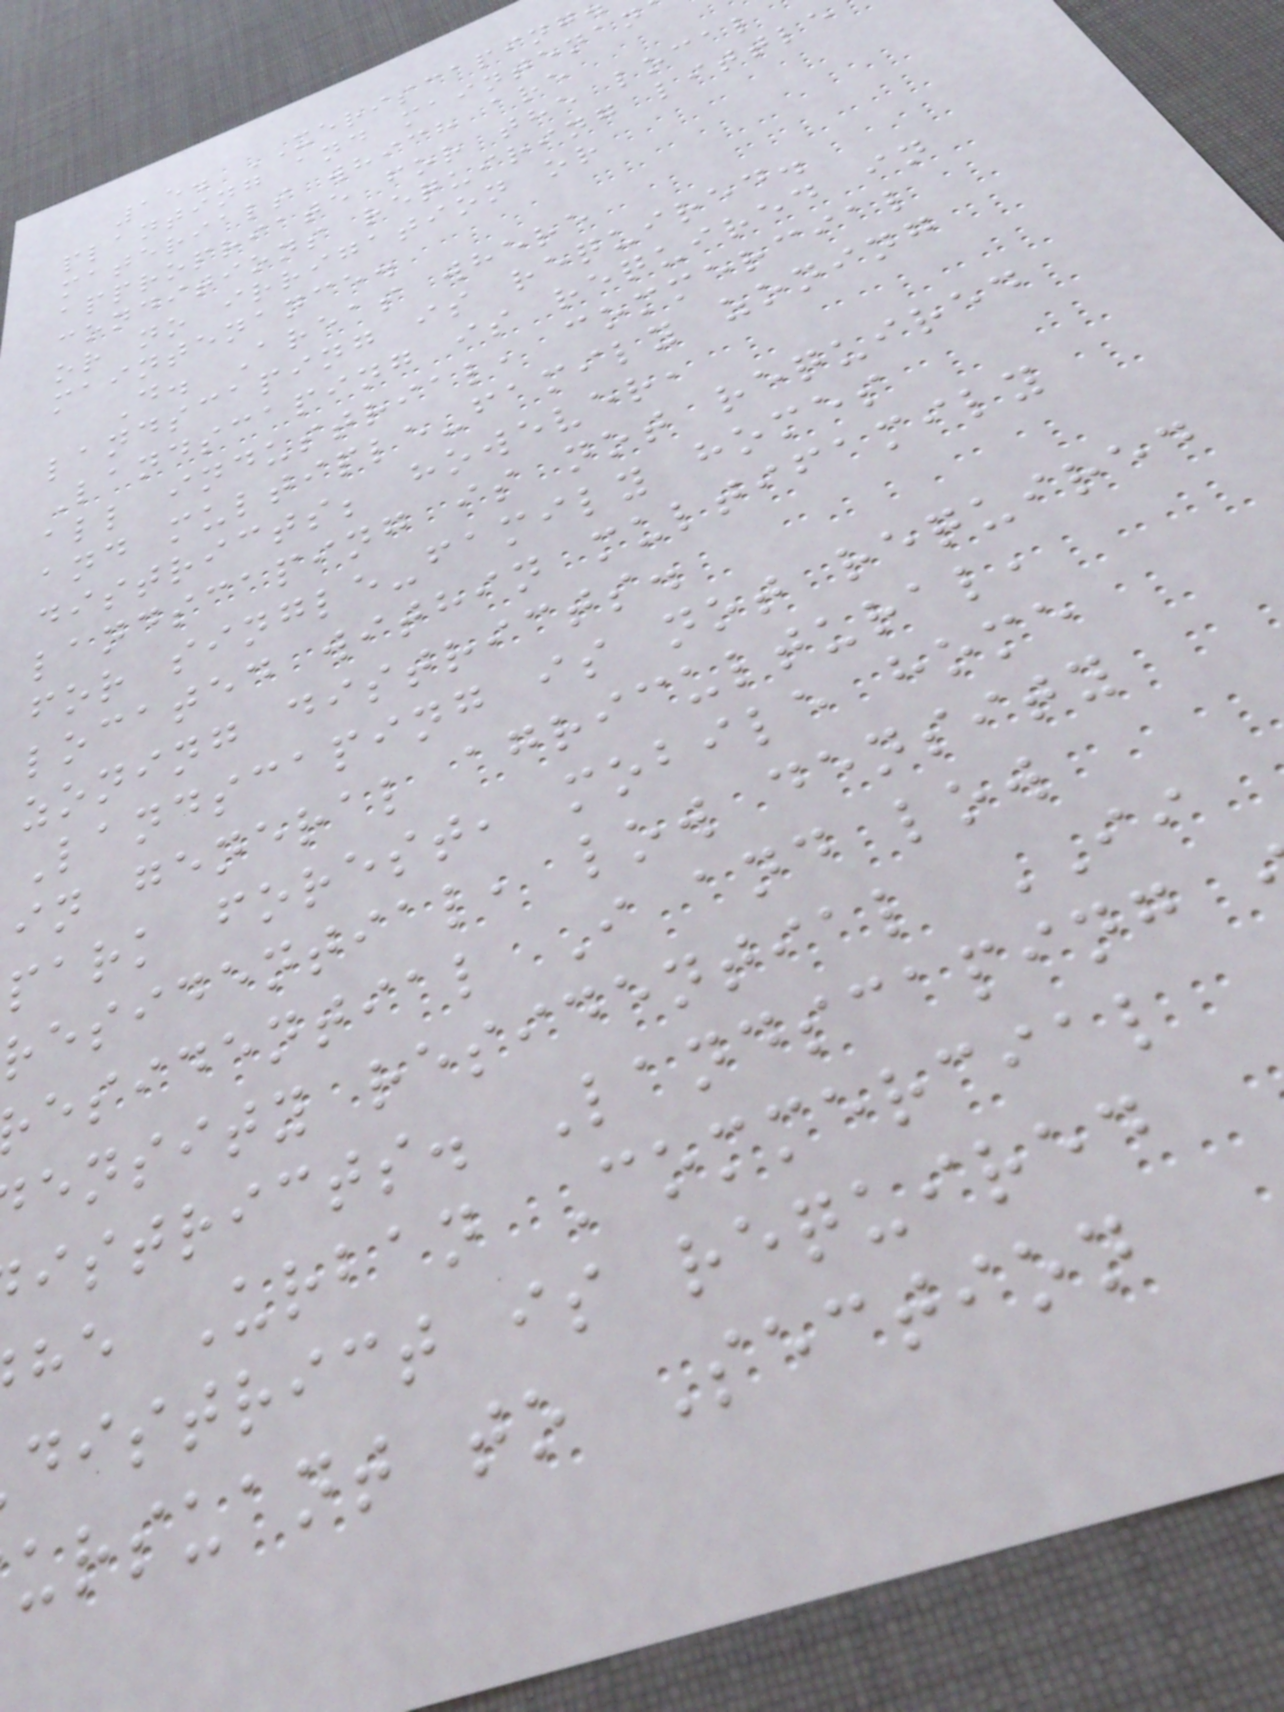15. XERISCAPING
planting and maintenan
materials which are
appropriate for the local
conditions requiring little
or no irrigation or
maintenance.
D. Areas where
landscaping is required.
Landscaping is required in
all industrial, commercial
and multiple-family zoning
districts; however,
landscaping is not required
for single-family homes
located within multifamily
zoning districts.
Landscaping is not required
in general agricultural,
park forest, mobile home
residential, low density
esidential I and low
ensity residential II
istricts. Landscaping
he Urban Commercial
district is required
ursuant to Section
